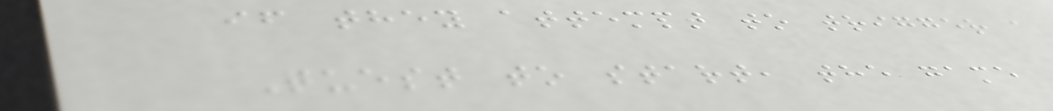if they attempt to trigger a
Quest to start, the game
